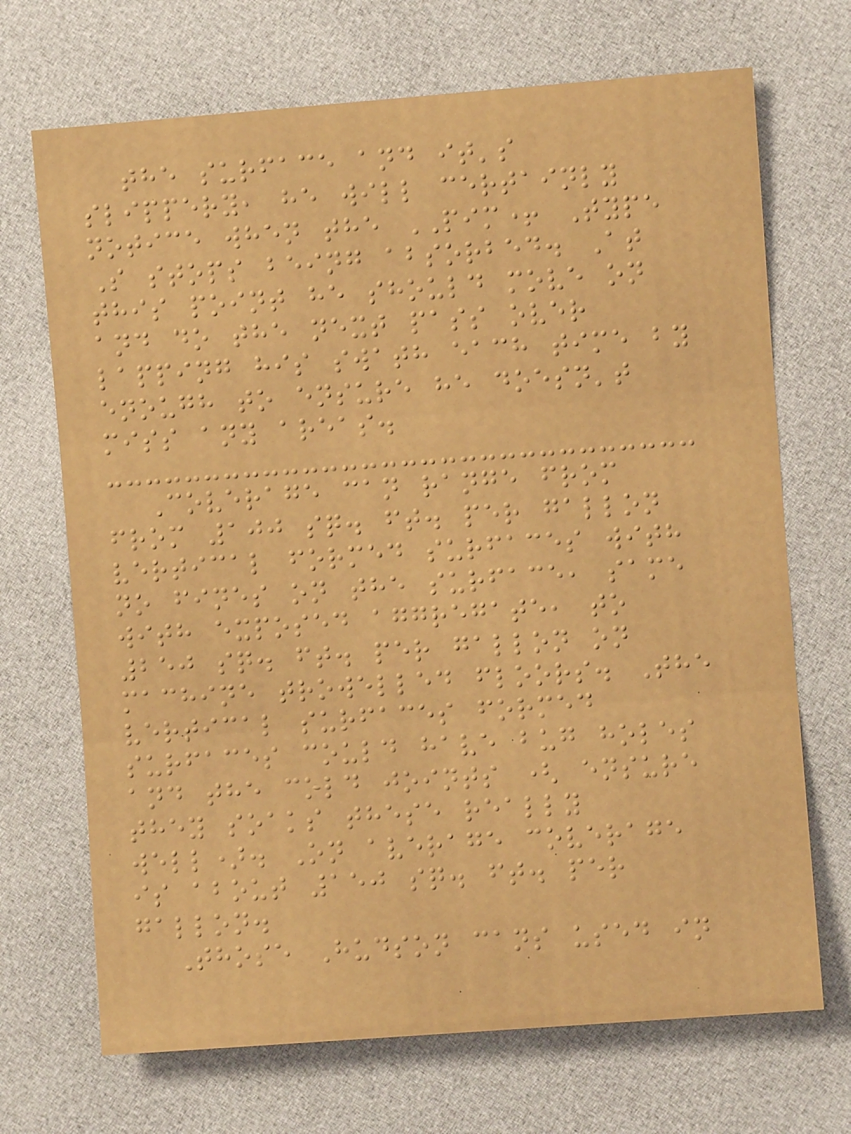the surface and it's
slippery, he will certainly
notice when the PIM+ Type
S stops being absorbed. At
this point he should move on
and do the next pass over
lapping his swath each time by
enough to ensure he doesn't
miss any areas.
Coverage can range from
from 100 sq. ft. per gallon
vertical formed surfaces with
no fines on the surface, same
with exposed aggregate, to
250 sq. ft. per gallon on
machine trowelled floors. The
vertical surfaces formed
surfaces could have bug holes
and the cold joints ( ensure
they soaks these really
well). On average coverage
is about 150 sq. ft. per
gallon.
Those Hudson cans used in
